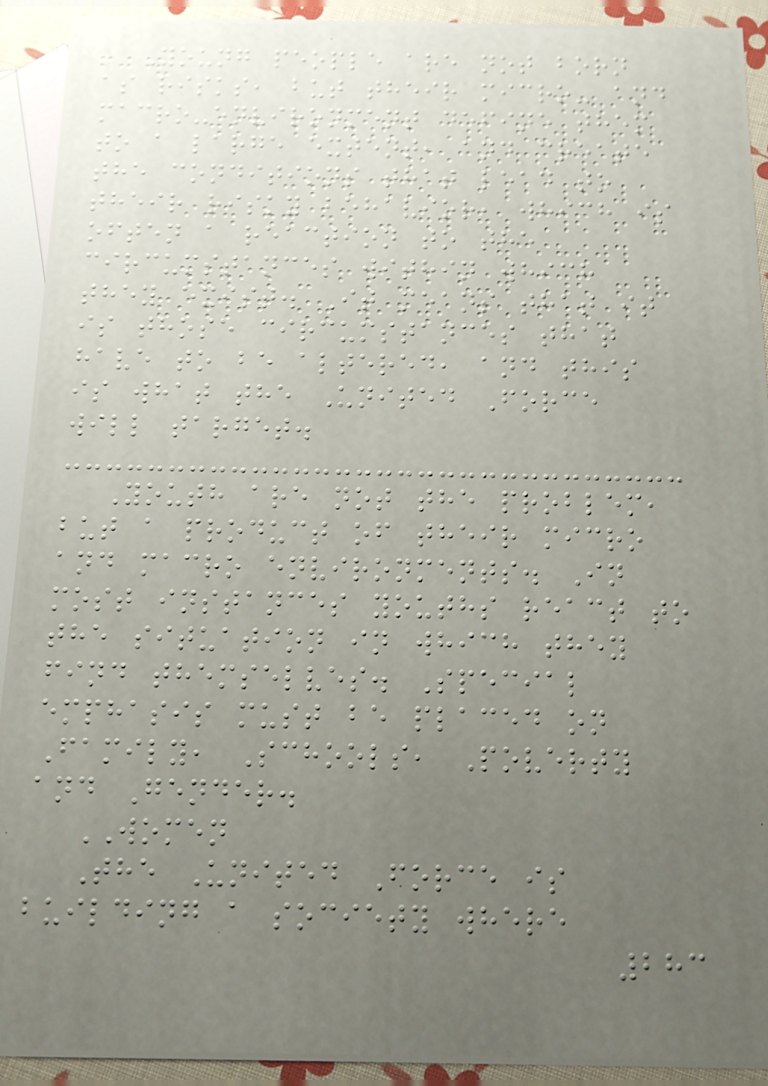Young people are not born
as risks, but their micro- and
macro-environment define them
to a large extent, and create
the conditions that lead to
their risky behavior, which is
often a reaction to the
circumstances within which
they exist. It means that it
is those circumstances that
have to be altered, and this
is what the United Force
will target.
Youth are not the problem,
but a product of their micro
and macro environments. In
most instances youths react to
the situation in which they
find themselves. Special
emphasis must be placed on
Family, Schools, Poverty
and Gender.
WOMEN
The United Force is
building a society where
283
